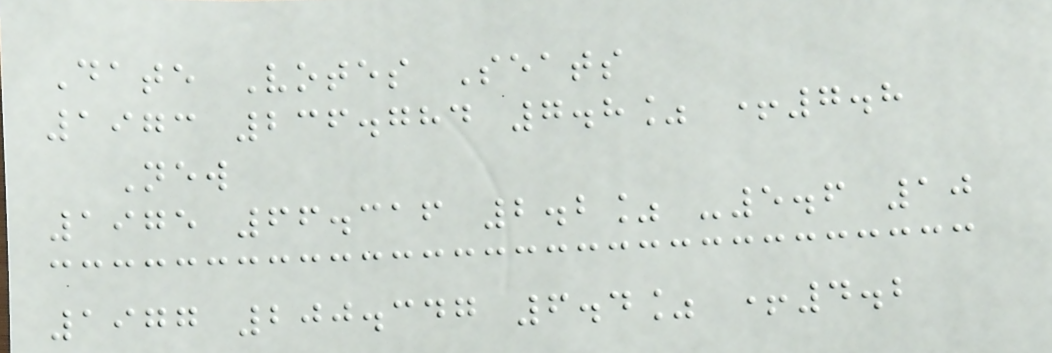Date Votes Seats
1973 236.784 7.8% +7.8
New
1975 66.316 2.2% -5.6 10
1977 200.347 6.4% +4.2
